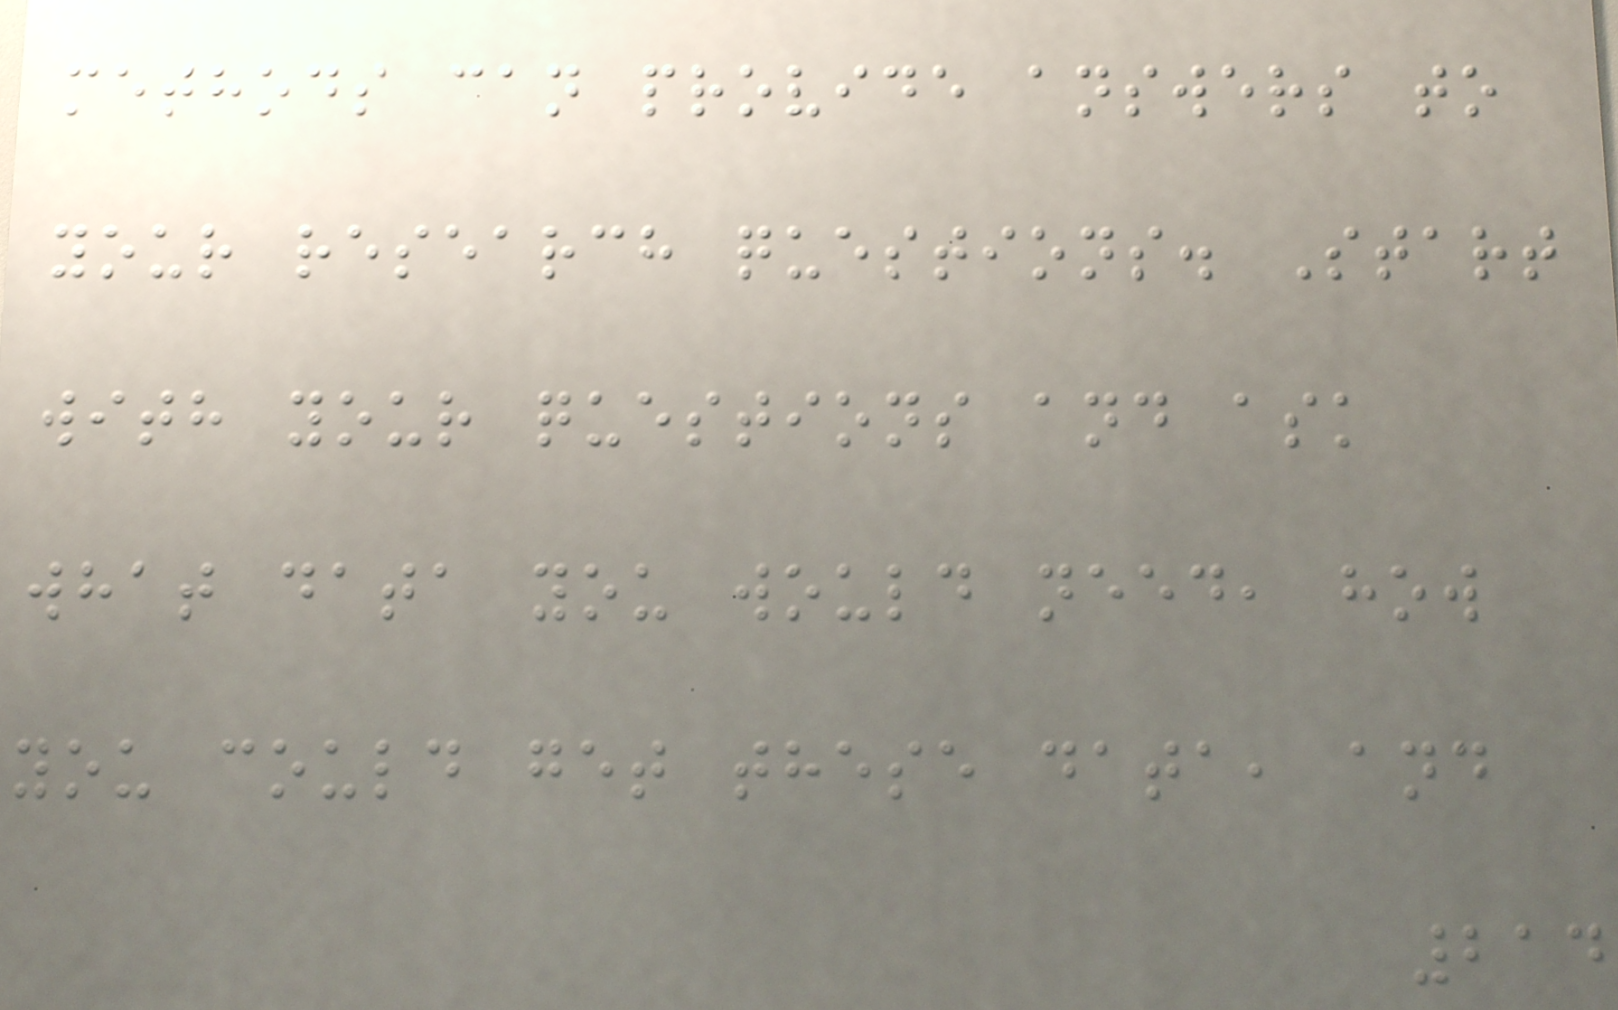methods can provide answers to
your research questions. Start
with your questions and ask
what data you would need, how
you could get these data, and
214
